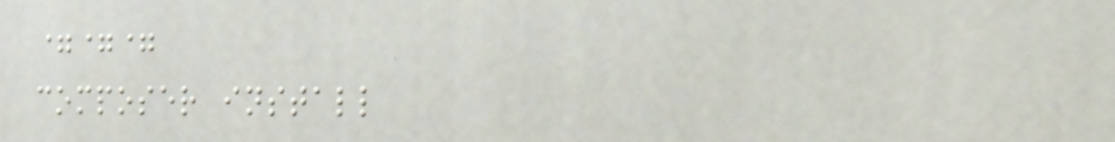===
composer install
